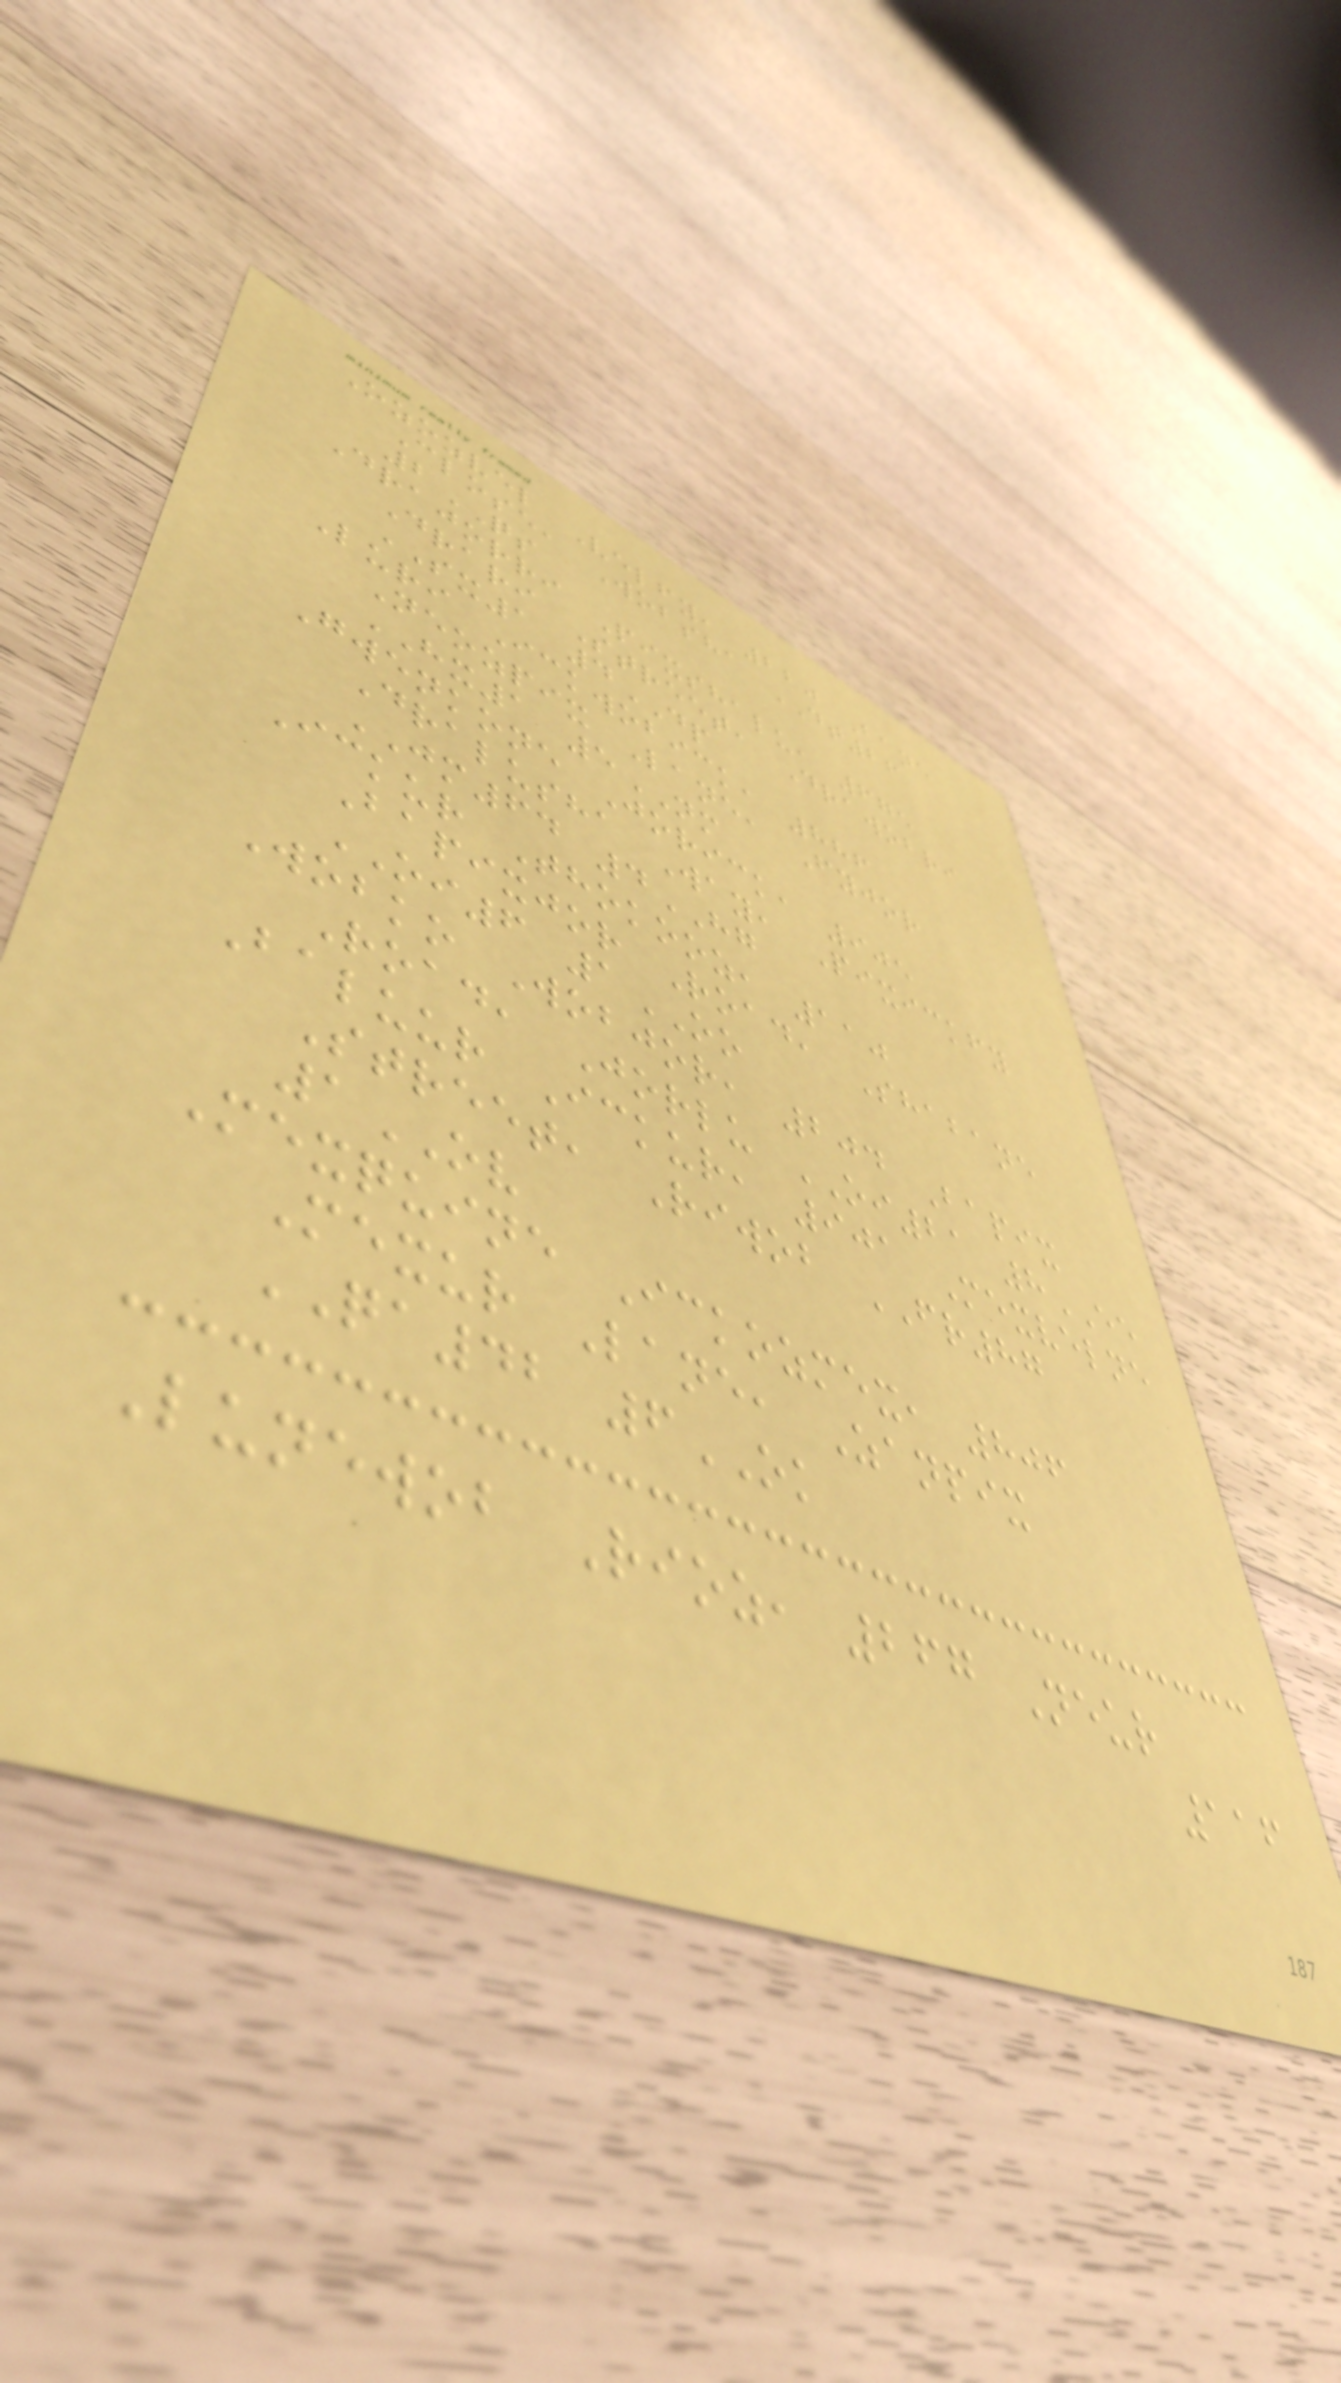Ozozvel Velfy, 220 Bane
Close, Wobsha DT26
2QS
Drajorri Pixshalu, 675
Drari Street, Drawobri
SX1 4DP
Luri Ickwobick, 886
Neozpix Lane, Fyjor
HX1 5NM
Gwenkone Jorick, 905
Dralusha Way, Pixickfy
JM64 4HG
Ickur Thokooz, 110
Bapixjor Road, Shabane
OI6 1OO
Wobko Wobjor, 204 Bapix
Road, Jorlu OI21 8EE
Baluur Ickur, 901 Mexvelne
Street, Riwob FR87
1OV
Mexquine Ickozmex, 806
Mexur Lane, Zanpix
QA42 6OK
Lunewob Rioz, 267 Neur
116
